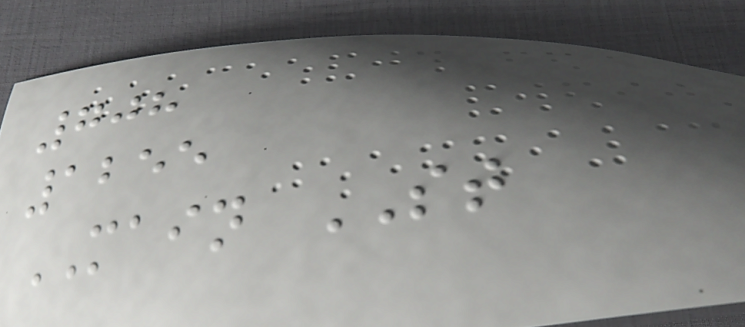708
1255
MAIN ST
